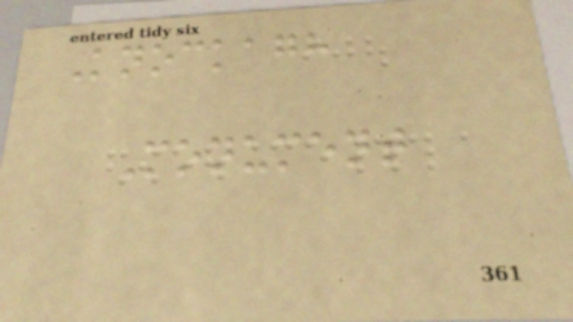Knockagh
Monument
